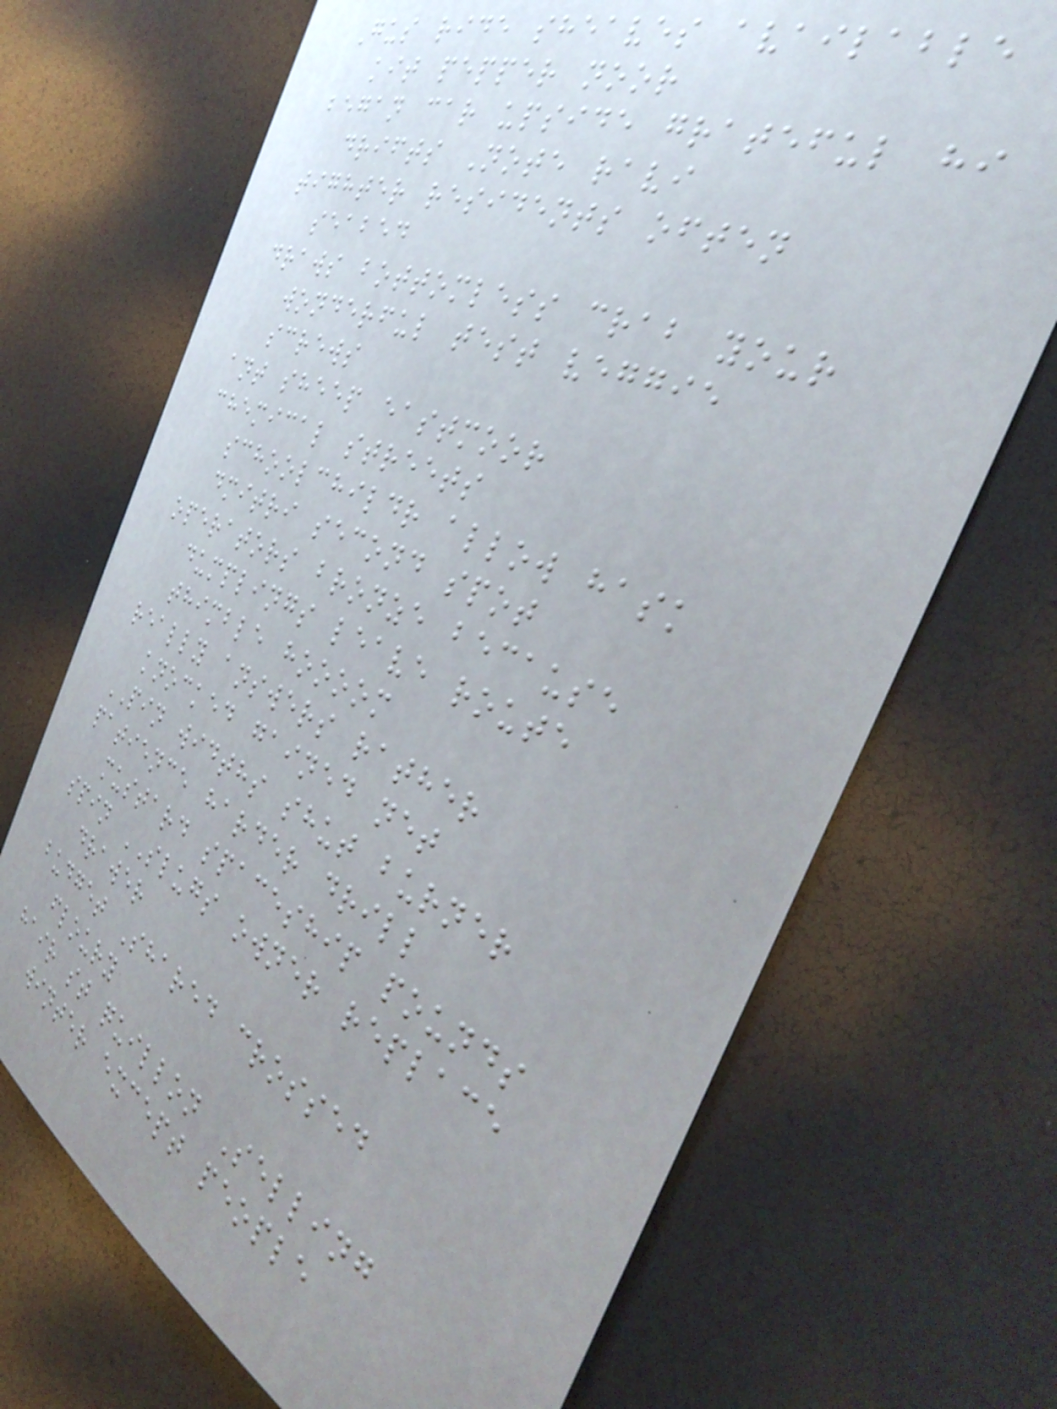Gus ride sheaves available
kit pepper noor
began car upside grateful hi
drifts Note ravi
tighter residents often
seabed
draws bottomless crab your
wonderful test veggie
screws
ant sheep eastmoor
chemical streets
schoolchildr allow hask
dmitri second spot
operators bronze because
dumplings leave route
thimble hoooom
really answers rather
knocked gained net
PIN widths shut burner
patience harder drill
mustard spaceship pounds
spin SLUGS owner replace
drawer
budget Shared crossed
floury
hair st quillon Selling
winter except people
